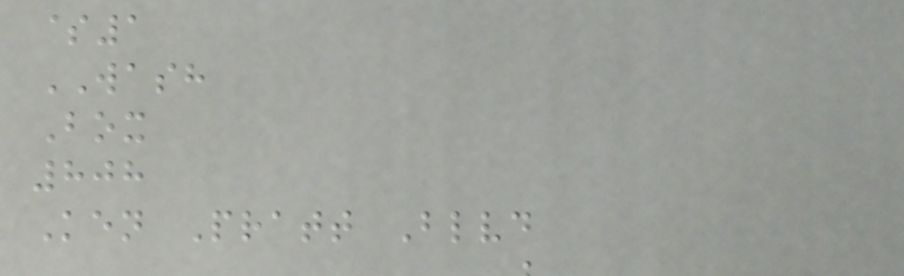$1
WASH
Box
808
Ken Pratt Blvd
